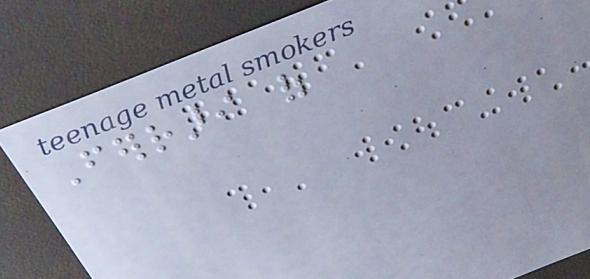Ferrari of
